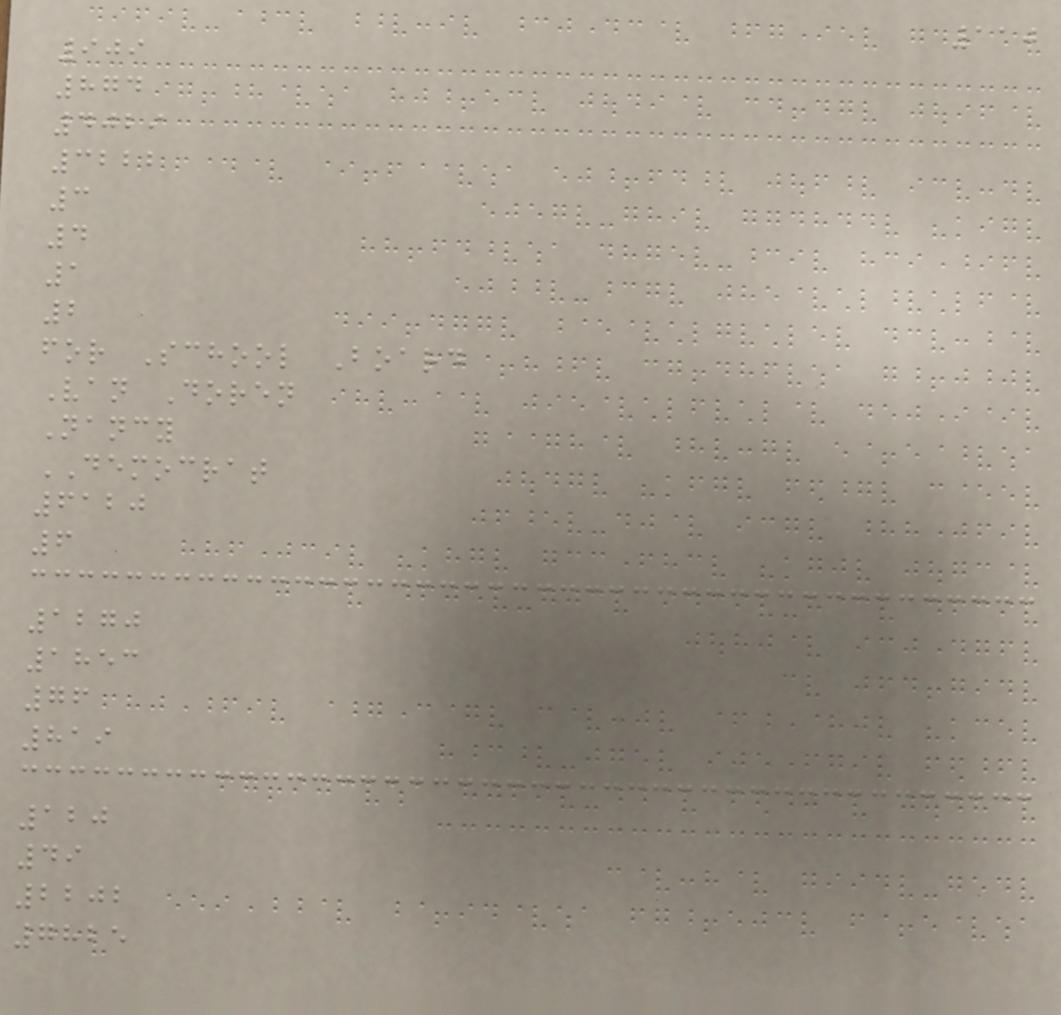110
909
874
4029
3222
3
4
1
2
for School Board
Van Doren
Nancy
DEMOCRAT
6120
6
1270
1853
76
819
120
49
2202
7825
